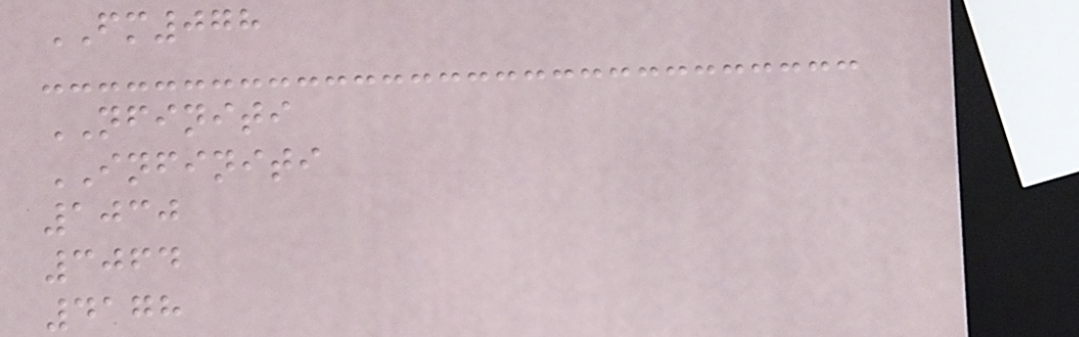FM078
NFINITI
INFINITI
1030
3064
4178
